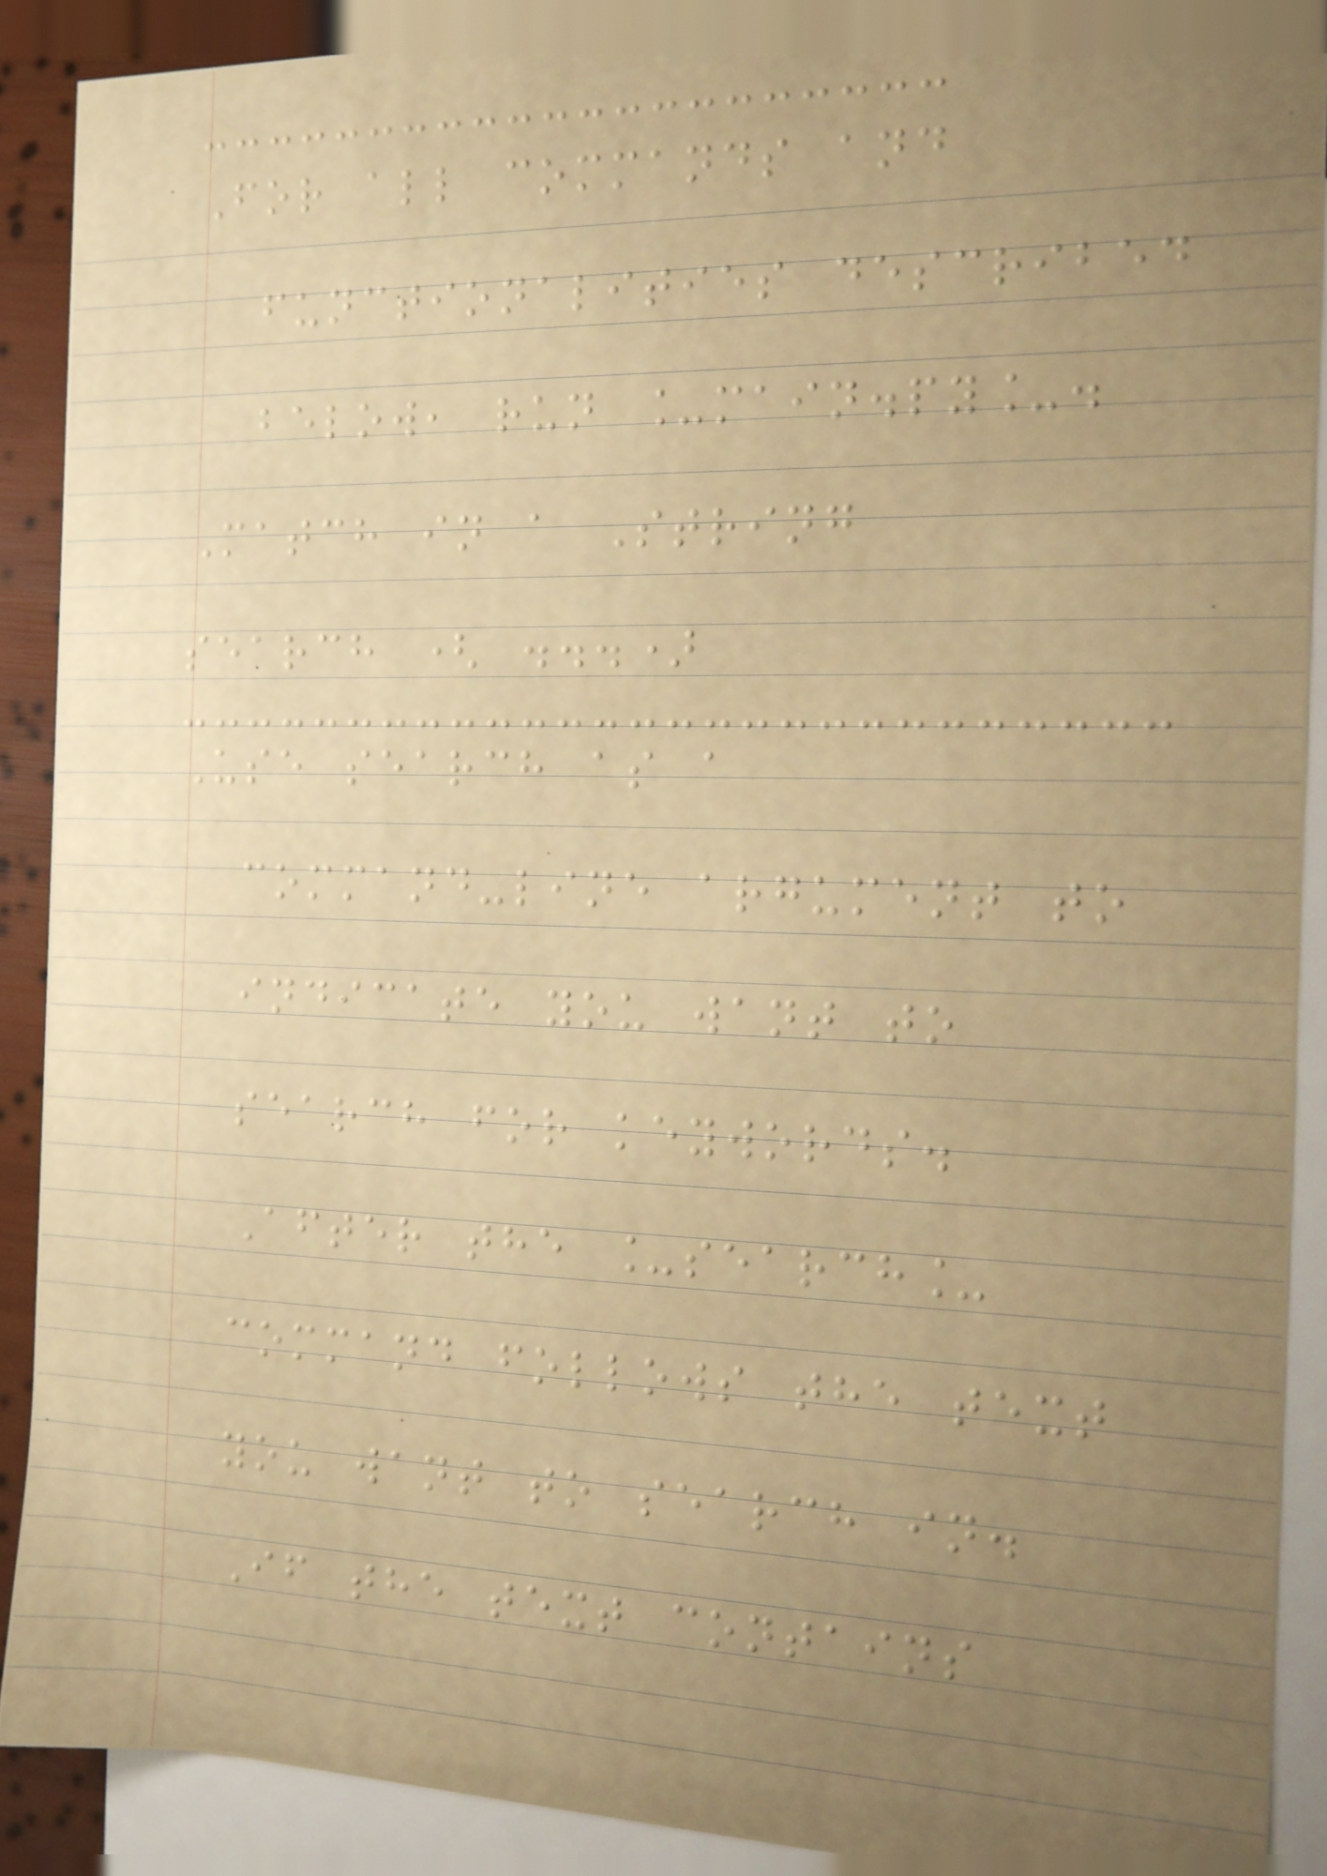For all commands and
functionalities described
below, run _main.py_.
Match in a String
search ( ...)
Use search as a
command-line argument to
indicate you want to
search for keywords.
After the _search_
command follows the text
you want to search in.
If the text contains
